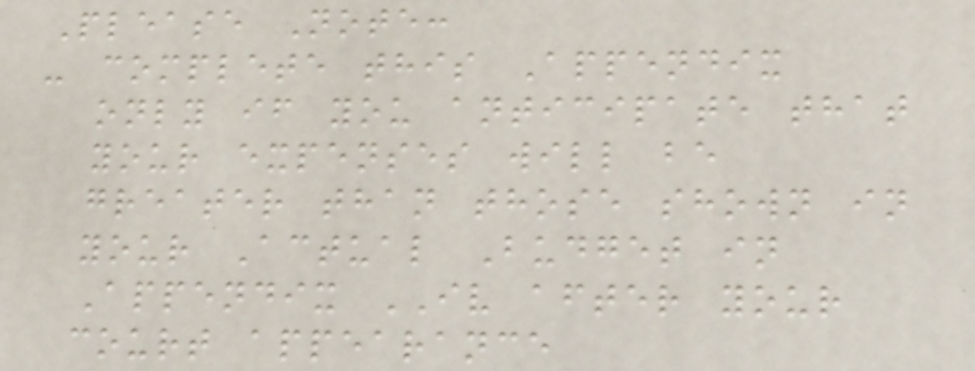Please Note:
- complete this Appendix
only if you anticipate that
your expenses will be
greater than those shown in
your Actual Budget in
Appendix IV after your
court appearance
